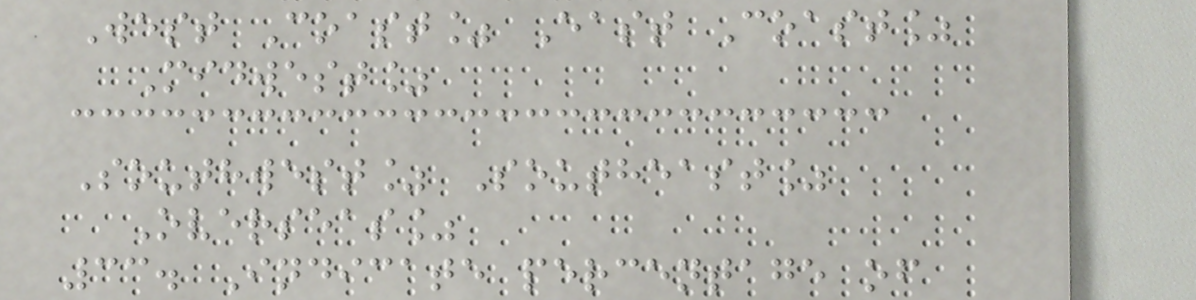West Coast% East Coast%
Midwest%
Southwest% Southeast%
Overseas%
33. Indicate percentage of
